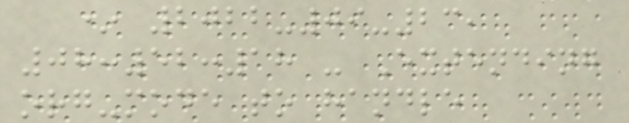* 2022-09-23,
08:52:18 - Extending
org-mode to handle
